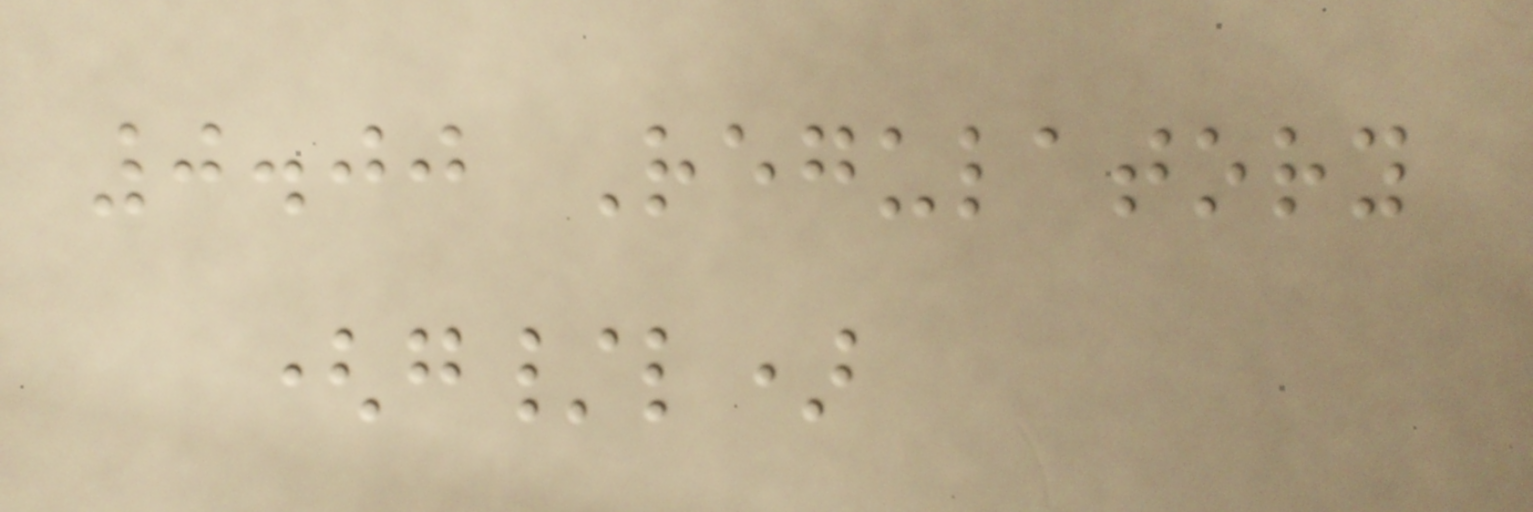0.00 Regulatory
(g/l)
